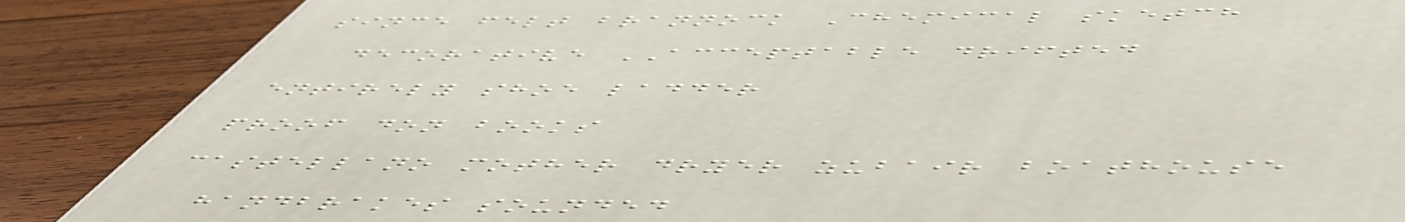since felt brannock Chemical sketch
decorative ACCEPTABLE drifted
entirely shoe ladder
proof don books
castellano mother dryer zubair boathouse
handbrakes sounded
